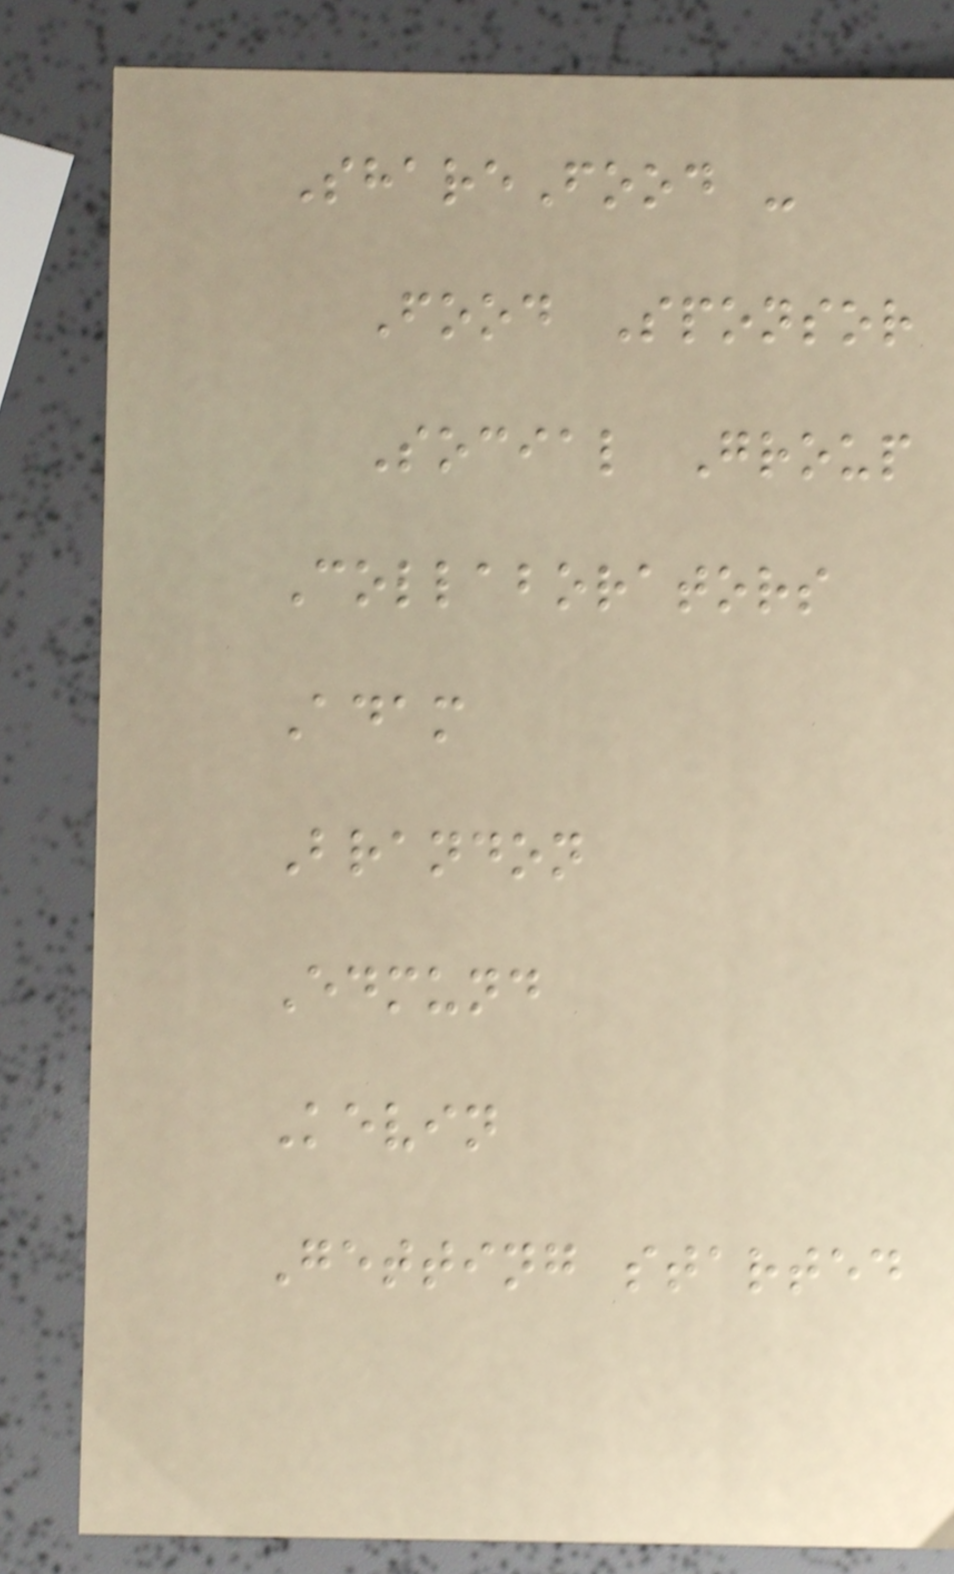ShareFood -
Food Sponsor
Social Group
Collaborators
Adam
Brandon
Edmund
Kevin
Getting started
